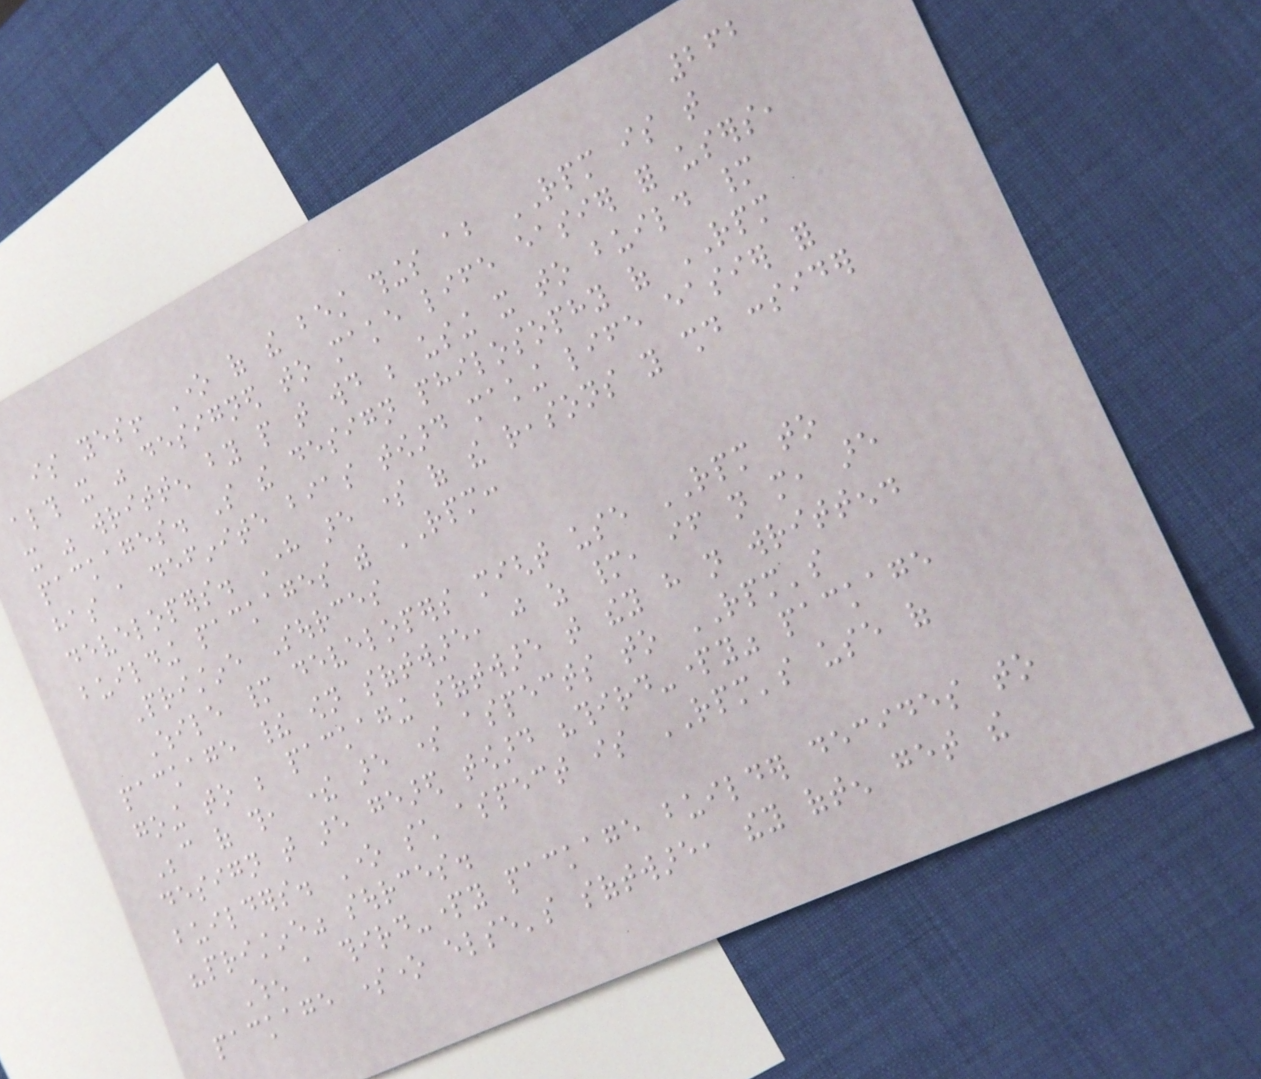262
is yes! One of the best things about RPM is that
although it was designed to make life easier for users,
it was written by people that would be using it to build many
packages. So the design philosophy of RPM
has a definite bias toward making life easier for
developers. Here are some of the reasons you should consider
building packages with RPM:
Pristine Sources
While many developers might use RPM to
package their own software, just as many, if not more, are
going to be packaging software that they have not written.
Because of this, there are some aspects to RPM's
design that are geared toward "third-party" package
builders. One such aspect is RPM's use of
"pristine" sources.
When a third-party package builder decides to
package someone else's software, they often get the
